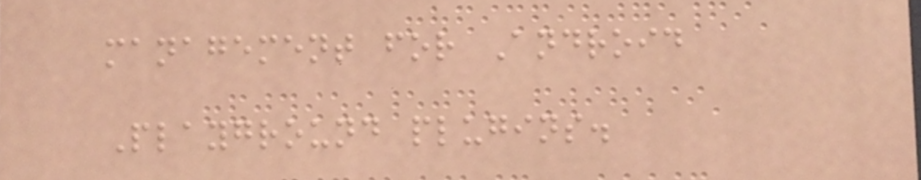management for Android
Playground plugins.
